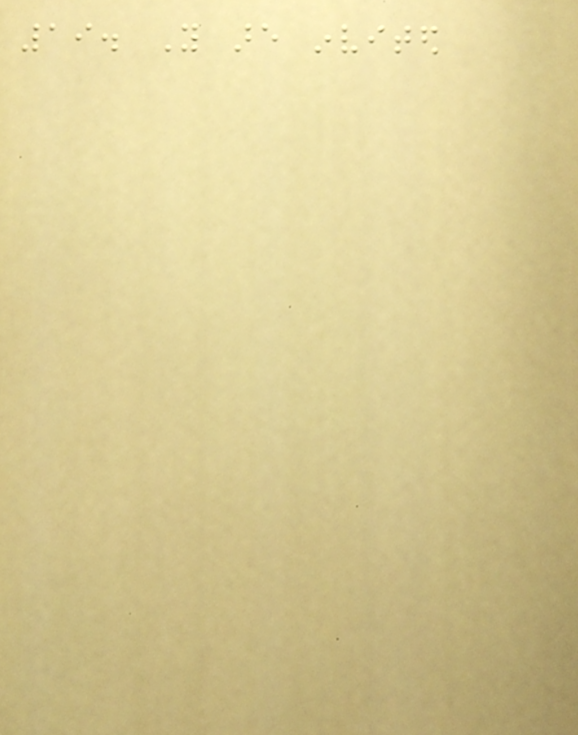19. You are invited
